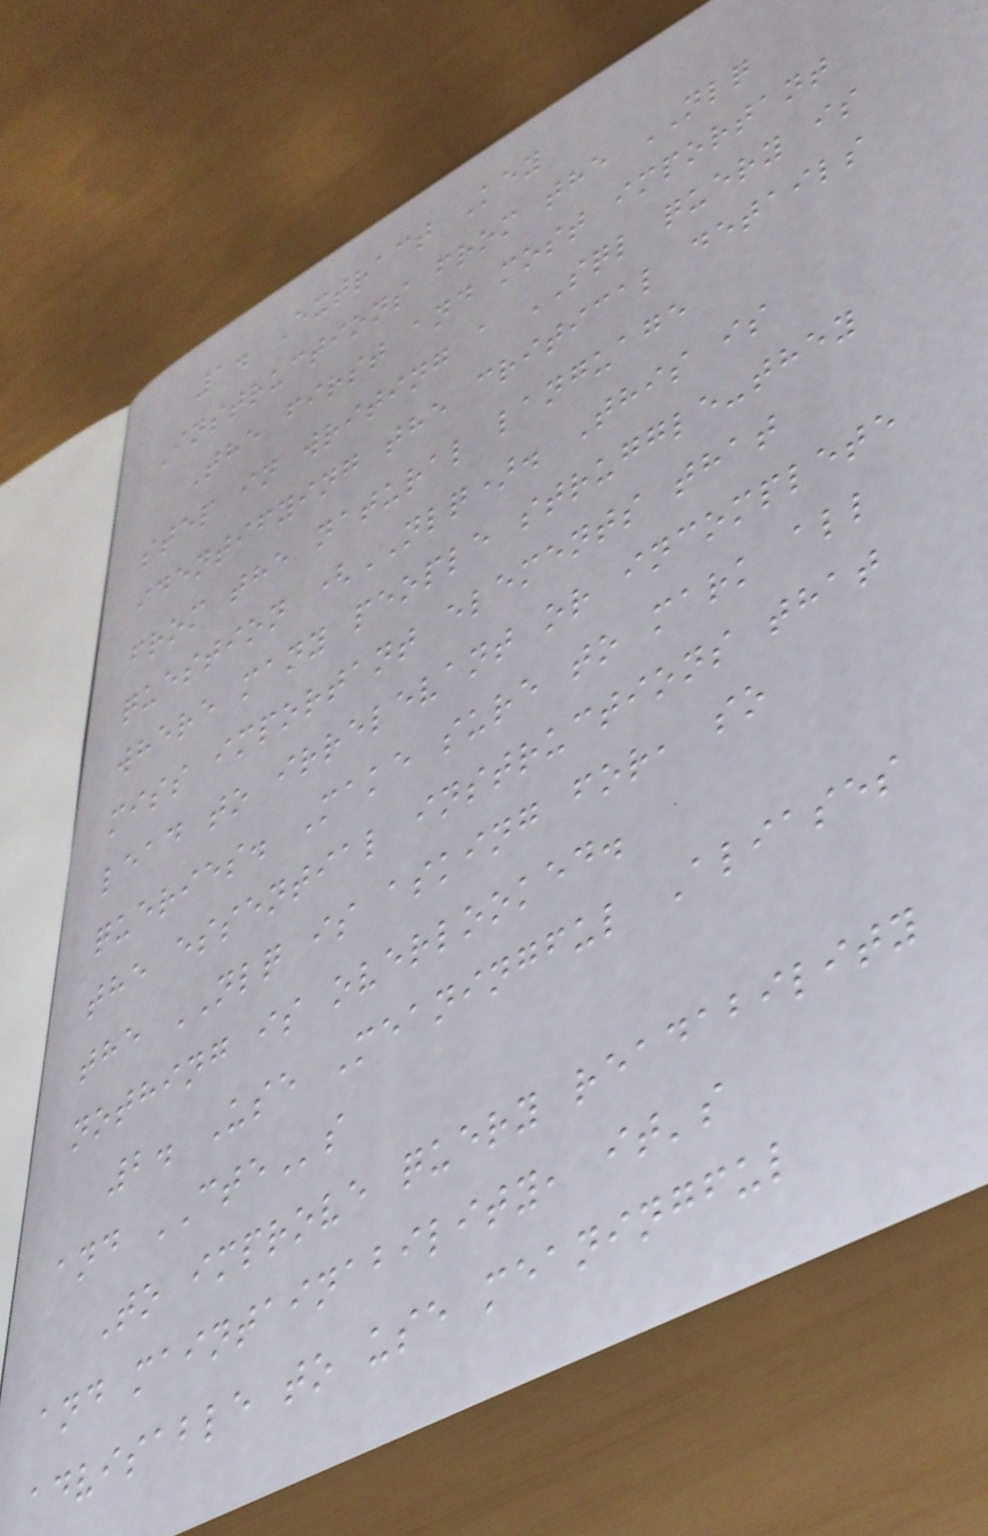1. Extract Key
Instructions from the NLQ
The first and most important
step in writing a SQL query is
identifying the critical details
from the natural language
question (NLQ). This is
where many people struggle-they
miss important elements that
lead to irrelevant or incomplete
queries. Make sure to mark all
the essential instructions that
the NLQ is asking for, so
nothing is overlooked.
2. Use Meaningful Aliases
and CTEs
To improve query readability
and maintainability, it's
advisable to use meaningful
